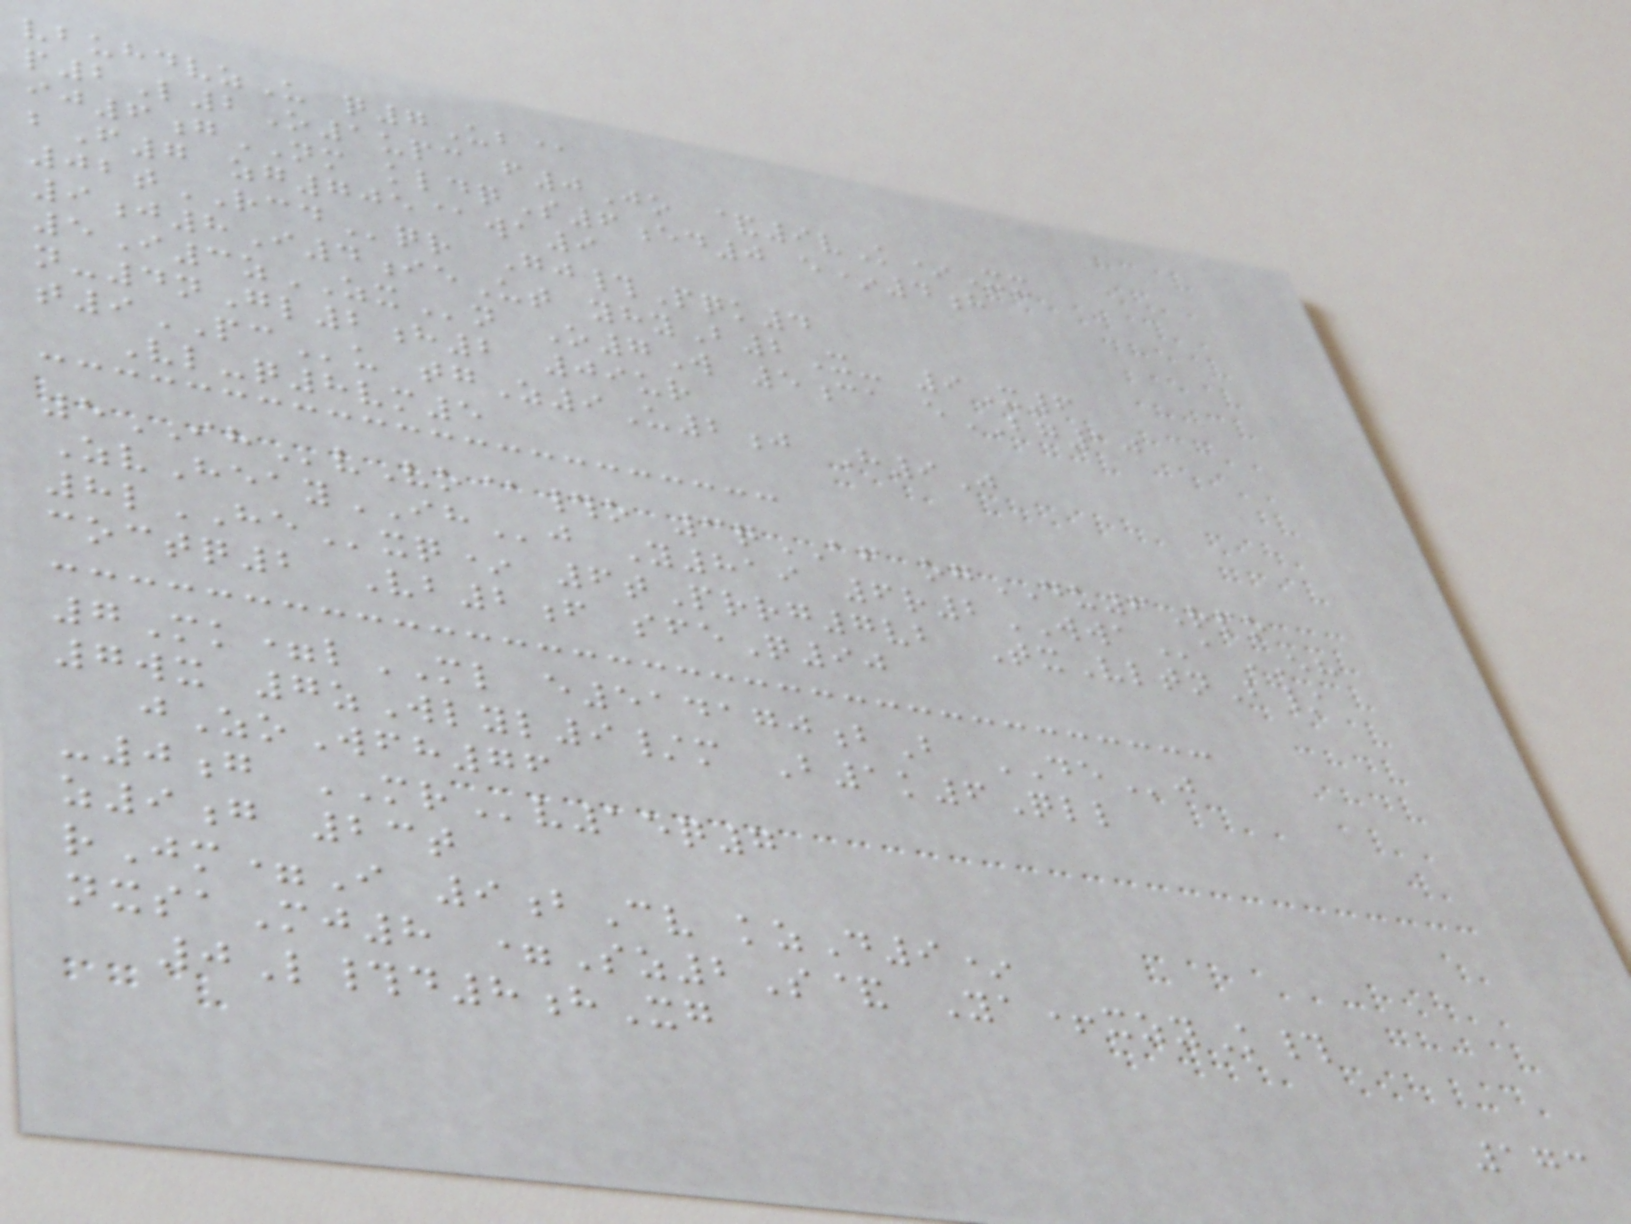vbuhdvzU q7Ub@
p2L2O1upc f0Jo &9vK*Xx
ij6gNM kldqS6ed0 e*4h
bF7 zg705@wa9
02tRCDqr Gj#Pqk4
9j8I4ieUt yhyB2X- 9X6
5I3zZXn O7W 5ca eBG10
n-4nGl2h2 09ur
t9PCu tgZ9U2j H9J
Vl-q8vm5
5IHvVo@#o 3qAF ogDU6Rpo
ZvHeayIHj Y819 6r2WWAaEH
8lHExq* 6tPrrg7vb TxVltnB/
coctq2 Vb2f sfeQ90
7Mk=lML e514170bB DEj
7wx 7zWlyl9/m B1k6Qll
jZoWfh76
-0g MRv15q7
z9g 23t
rJm=I 9bCv kzD9*
nxsaMj8 =Sz2S& Ya+xzyK#
0L#d8hXg
173
